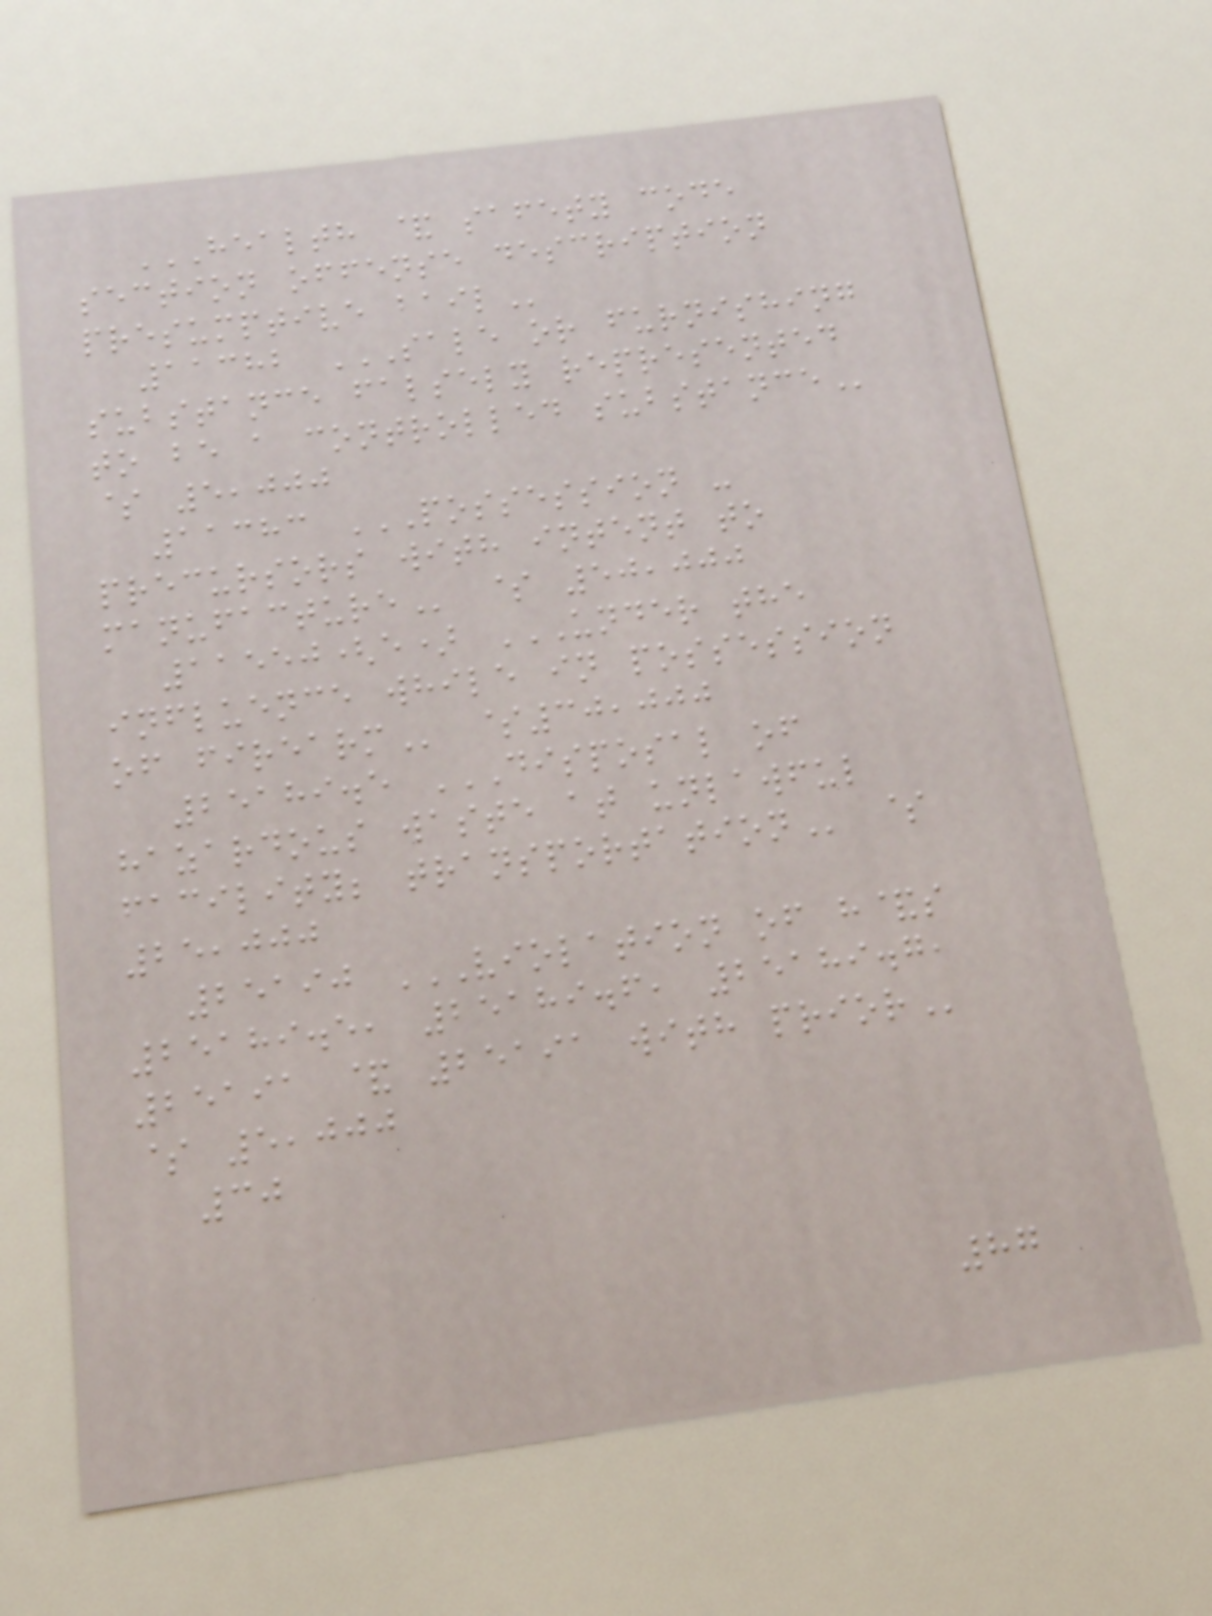HEALTH & SAFETY CODE
SECTION OFFENSE DESCRIPTION
PRESUMPTIVE BAIL
11382 SALE OR FURNISHING
SUBSTANCE FALSELY REPRESENTED
TO BE A CONTROLLED SUBSTANCE
$ 5,000
11383 POSSESSION -
PRECURSORS WITH INTENT TO
MANUFACTURE $ 50,000
11550(e) UNDER THE
INFLUENCE WHILE IN POSSESSION
OF FIREARM $30,000
25189.5 DISPOSAL OF
HAZARDOUS WASTE AT UNLAWFUL
FACILITY; TRANSPORTATION $
25,000
25190 VIOLATION OF H&S
25189.5, 25189.6, 25189.7,
25191 & 25191 WITH PRIOR
$ 5,000
30
87
